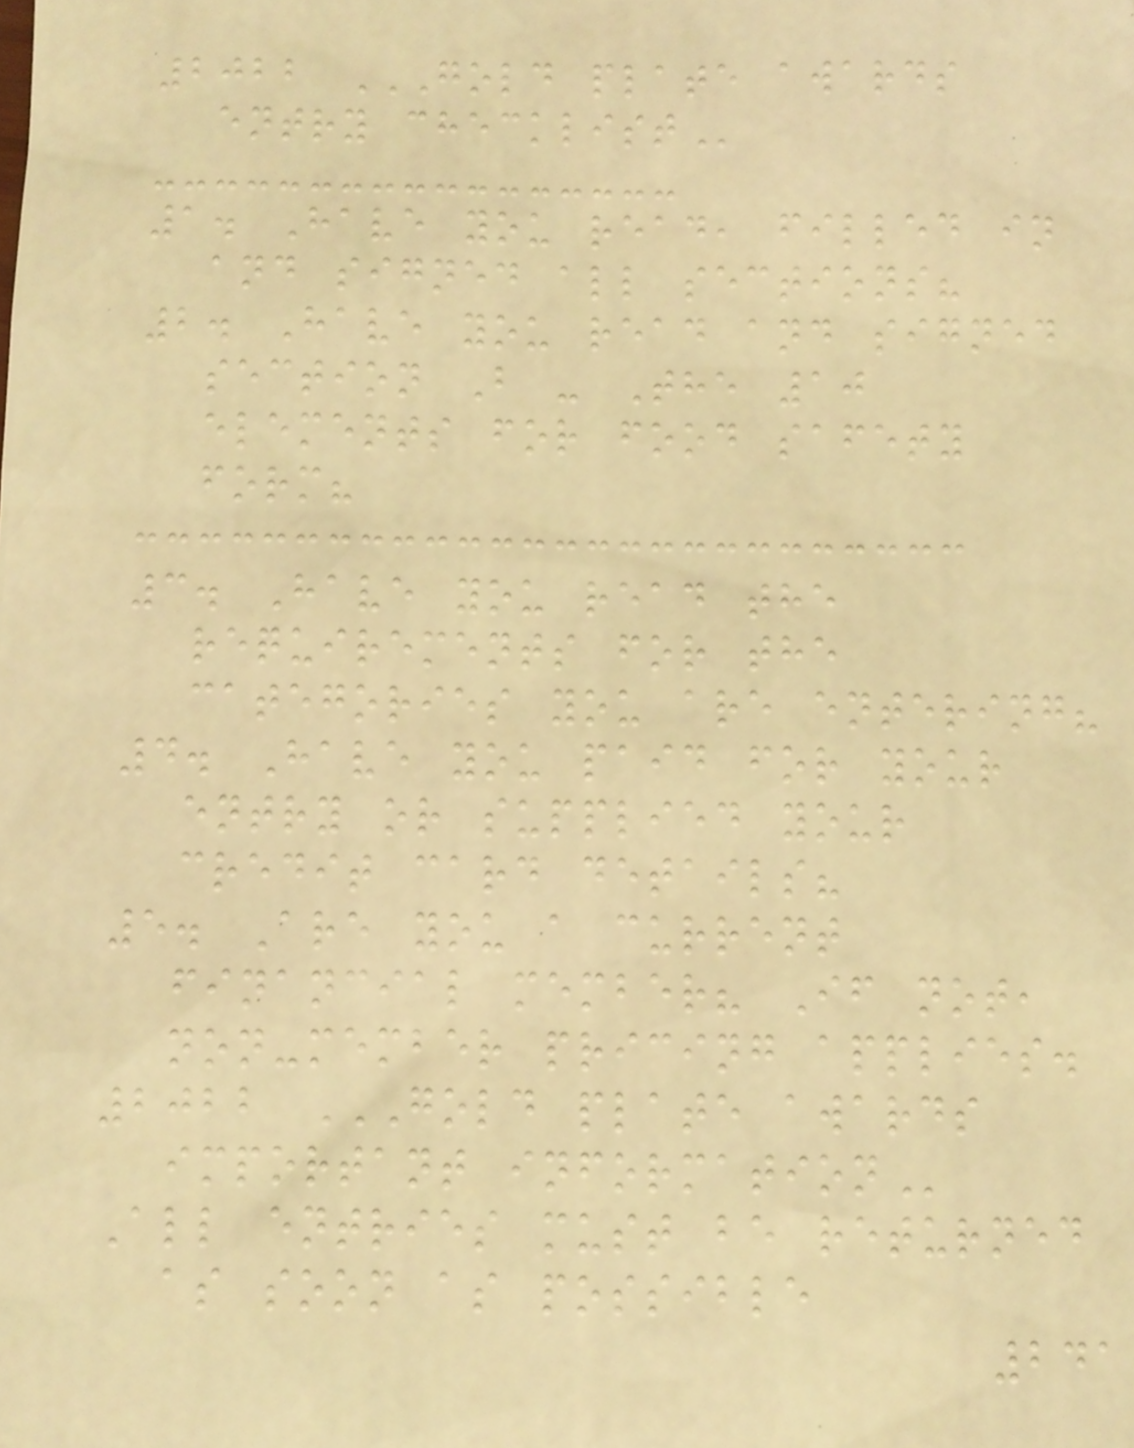2022 GOLD PLATE AWARDS
ENTRY CHECKLIST
1. Have you read, filled in
and signed all sections?
2. Have you read and signed
section B - The 10
elements for food safety
form?
3. Have you read the
requirements for the
categories you are entering?
4. Have you paid for your
entry or supplied your
credit card details?
5. Are you a current
financial member? If not,
non-member pricing applies.
2022 GOLD PLATE AWARDS
IMPORTANT INFORMATION
All entries must be returned
as soon as possible
241
